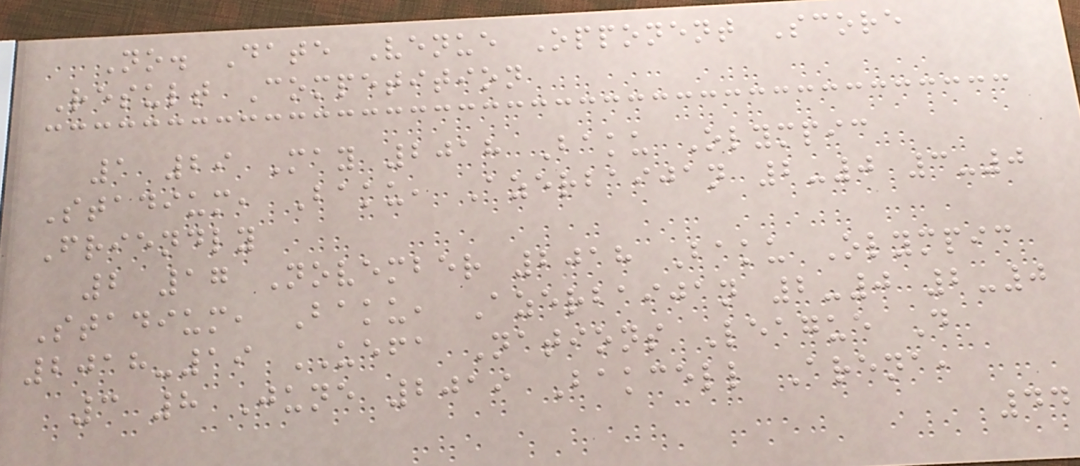No. Date Venue Opponent Score
Result Competition
1 29 May 2018 Baku Olympic
Stadium, Baku, Azerbaijan 2-0 3-0
Friendly
2 17 November 2018 Baku Olympic
Stadium, Baku, Azerbaijan 2-0 2-0
2018-19 UEFA Nations League D
3 8 June 2019 Bakcell Arena,
44
